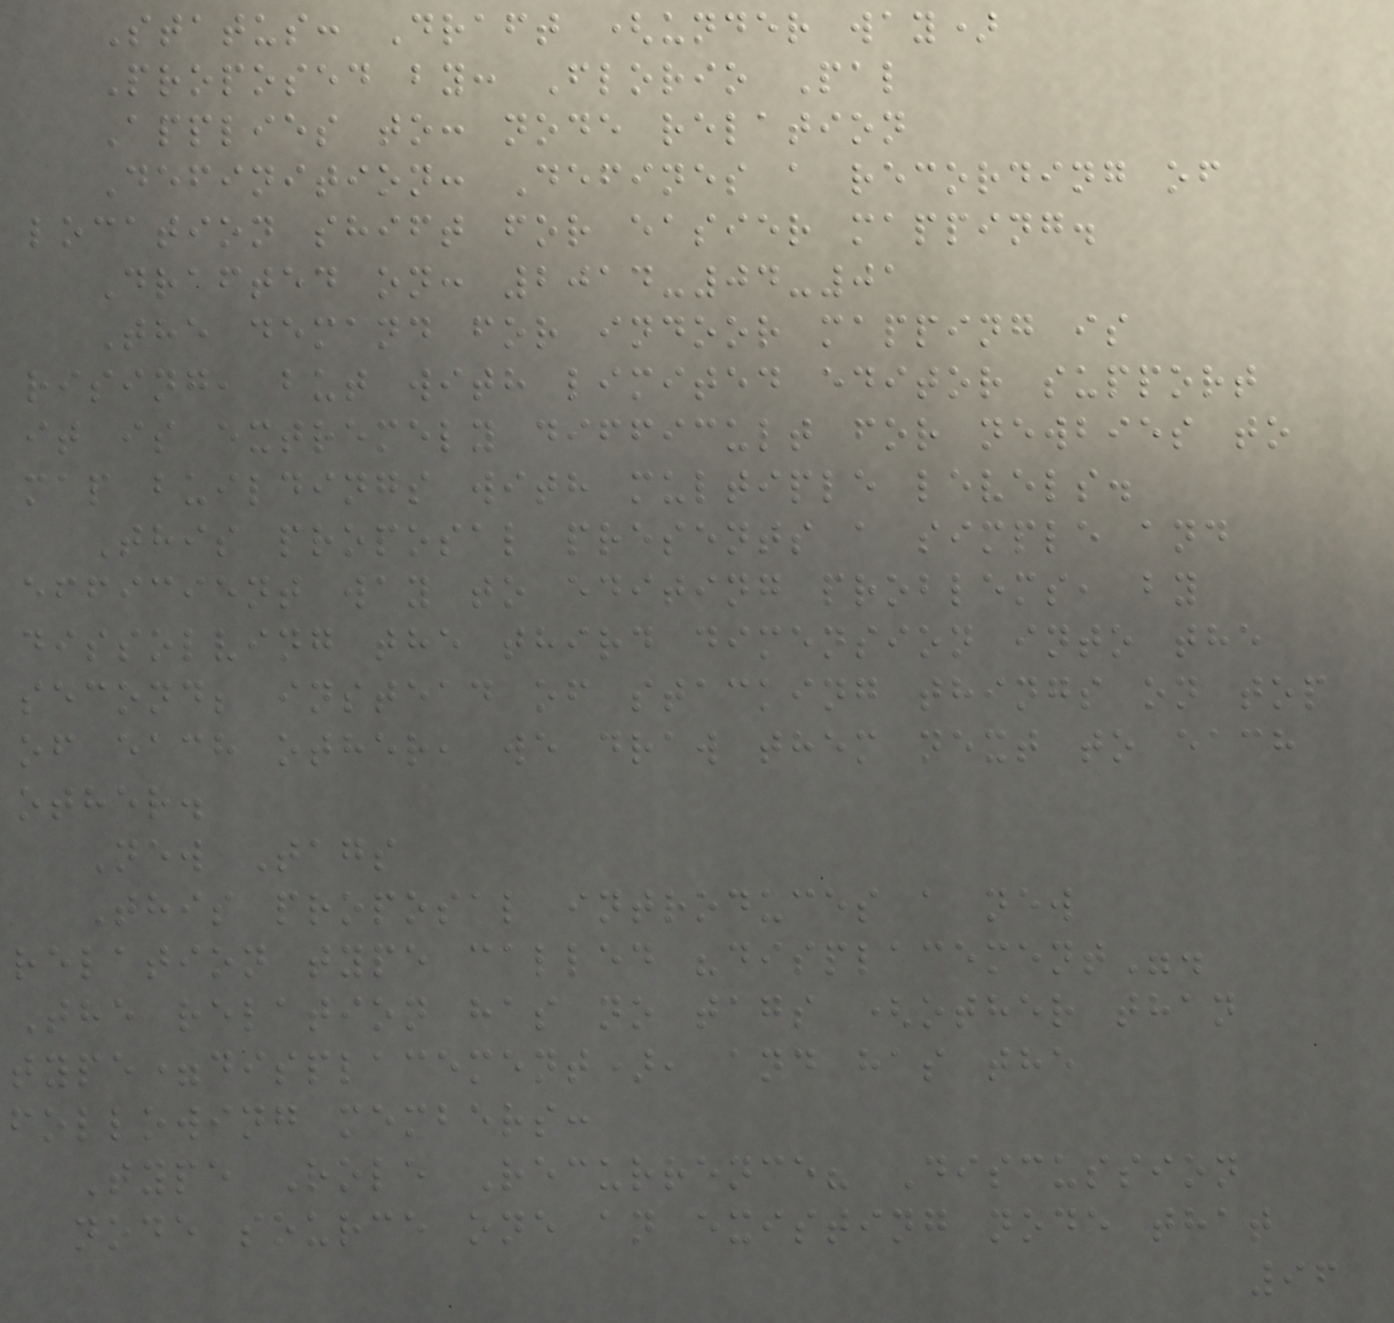Status: Draft (under way)
Proposed by: Florio Pal
Applies to: node relation
Definition: Defines a recording of
location shift for easier mapping.
Drafted on: 2014-04-01
The demand for indoor mapping is
rising, but with limited editor support
it is extremely difficult for newbies to
map buildings with multiple levels.
This proposal presents a simple and
efficient way to editing problems, by
dissolving the third dimension into the
second; instead of stacking things on top
of each other, we draw them next to each
other.
New Tags
This proposal introduces a new
relation type called "displacement".
The relation has no tags (other than
type=displacement), and has the
following members:
Type Role Recurrence? Discussion
node source one an existing node that
96
